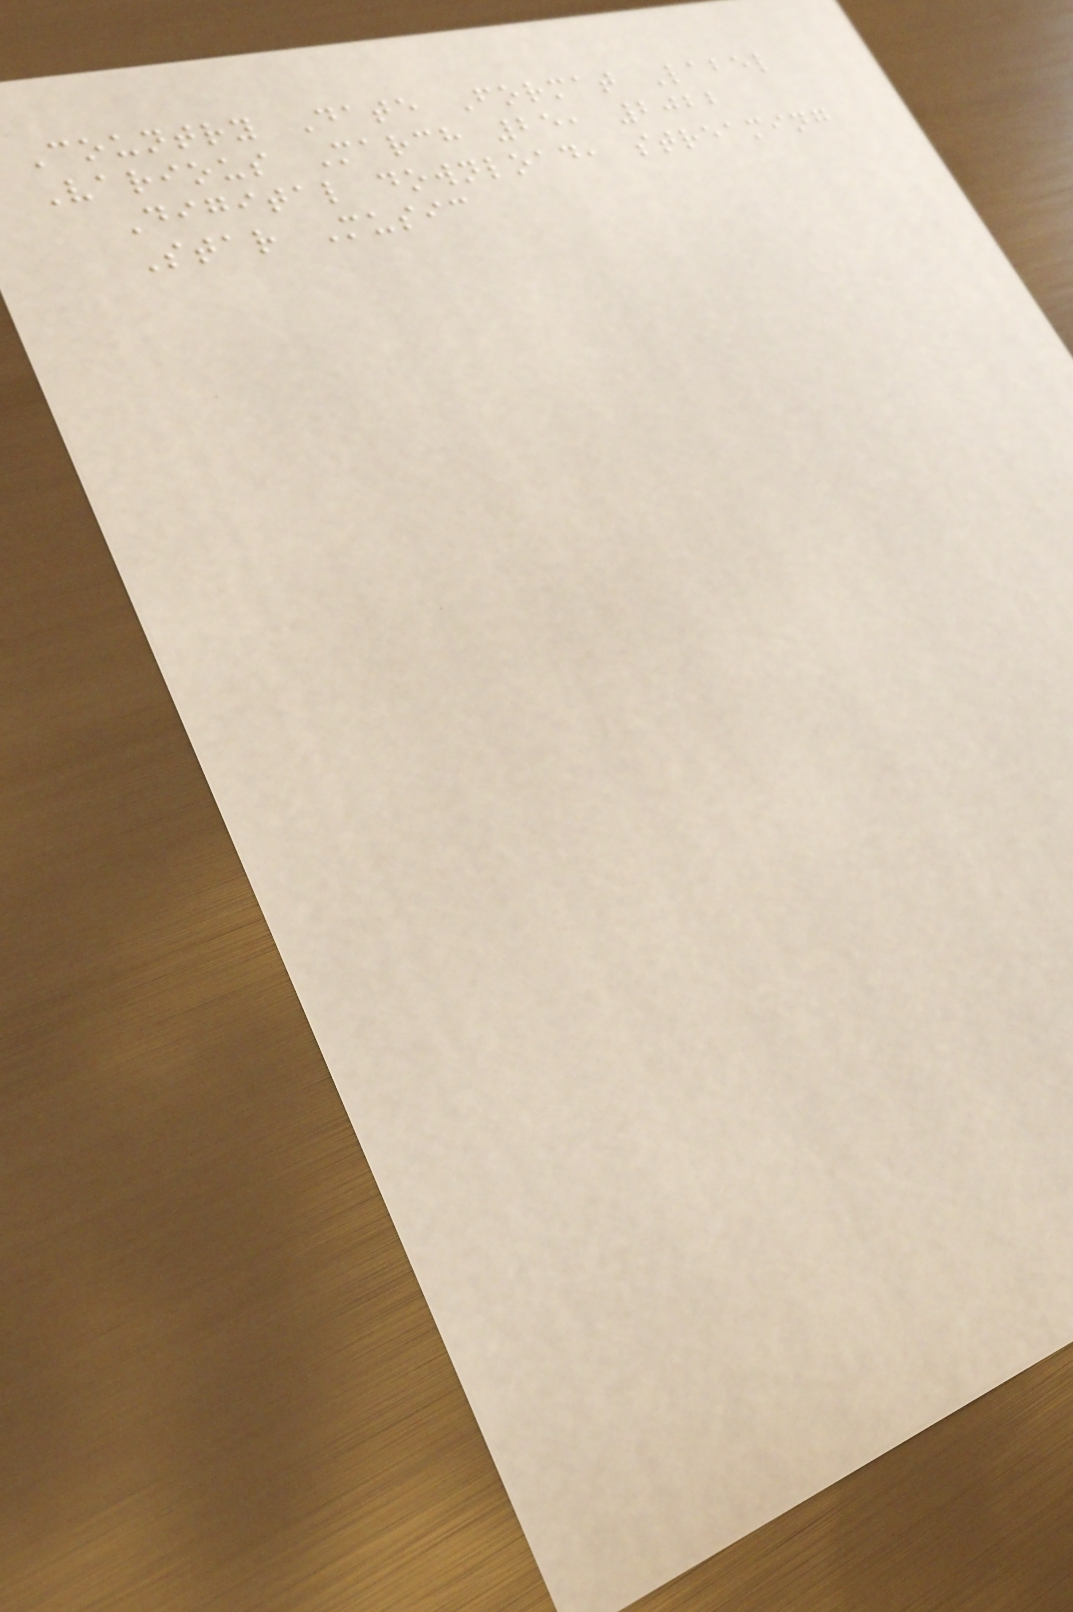Country Date Format Label
Various March 25, 2022
Digital download, streaming
Star Music
